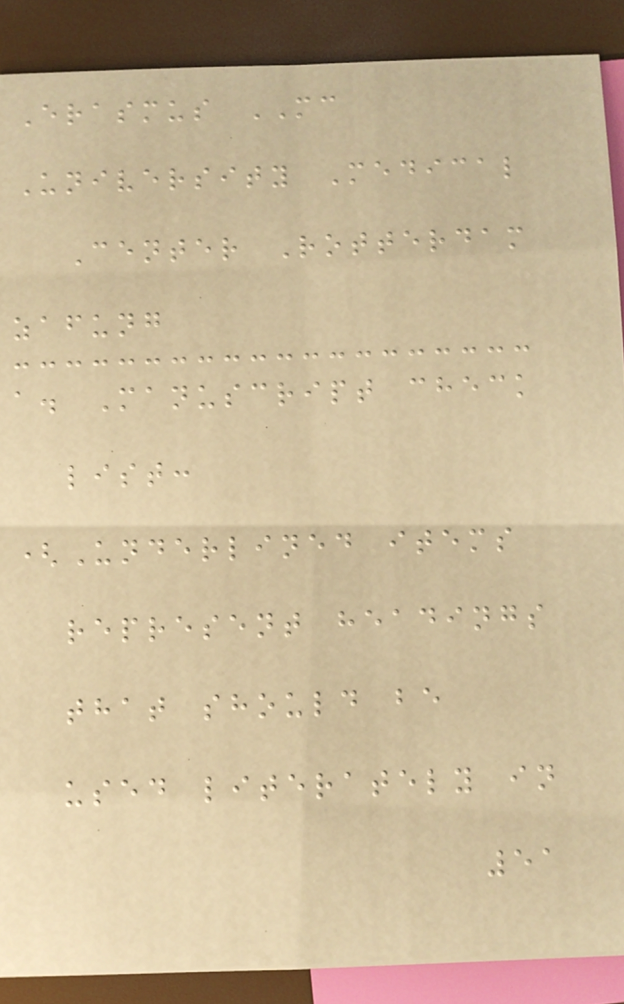Erasmus MC
University Medical
Center Rotterdam
zafung
a. Manuscript check
list:
(Underlined items
represent headings
that should be
used literately in
51
